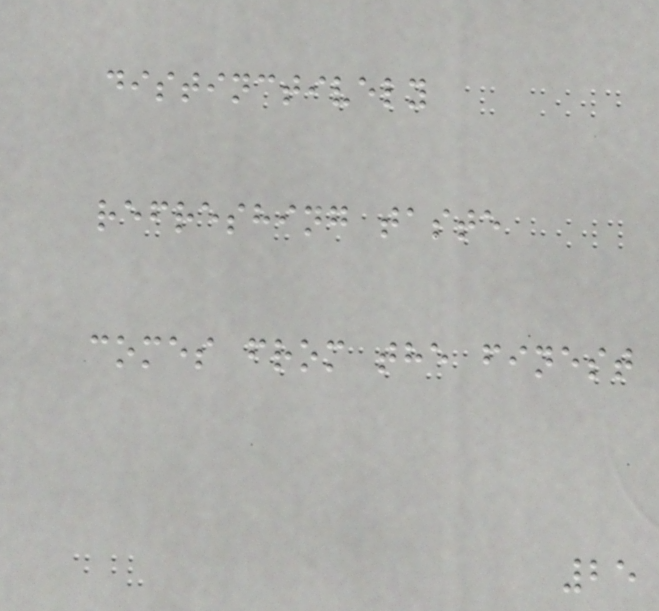distinctively
refreshing taste
comes from the finest
25
